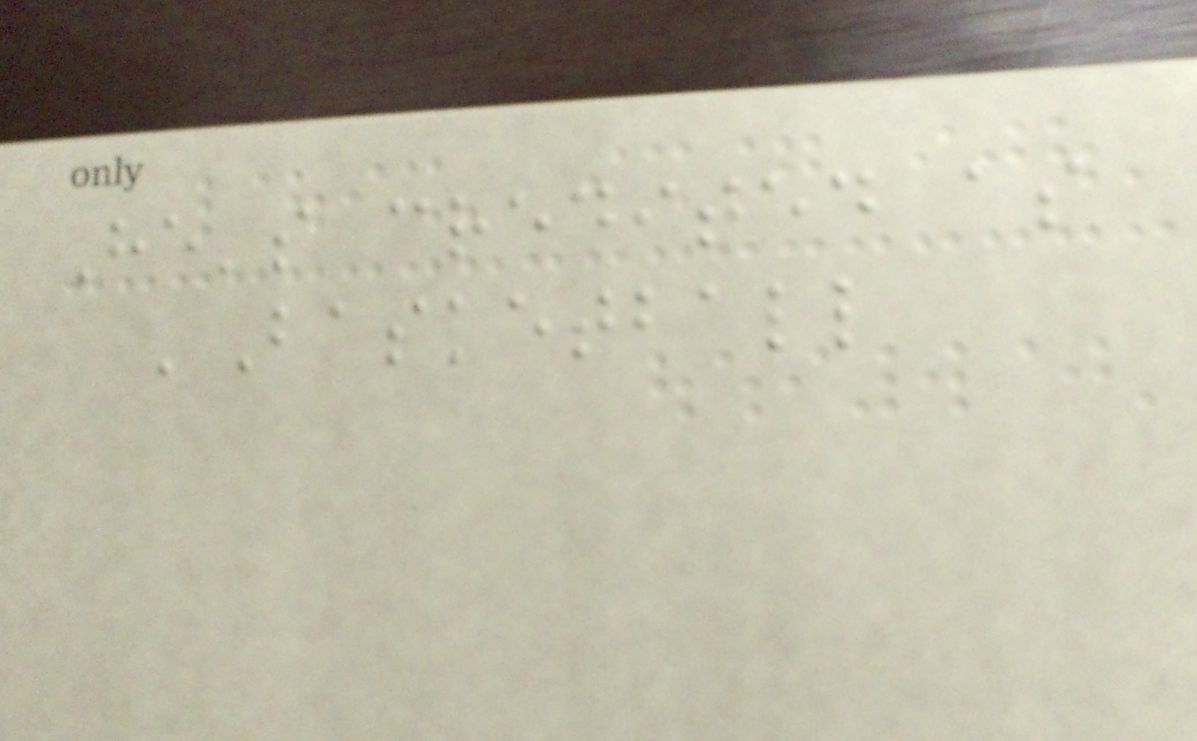He's credited as
'Basketball
